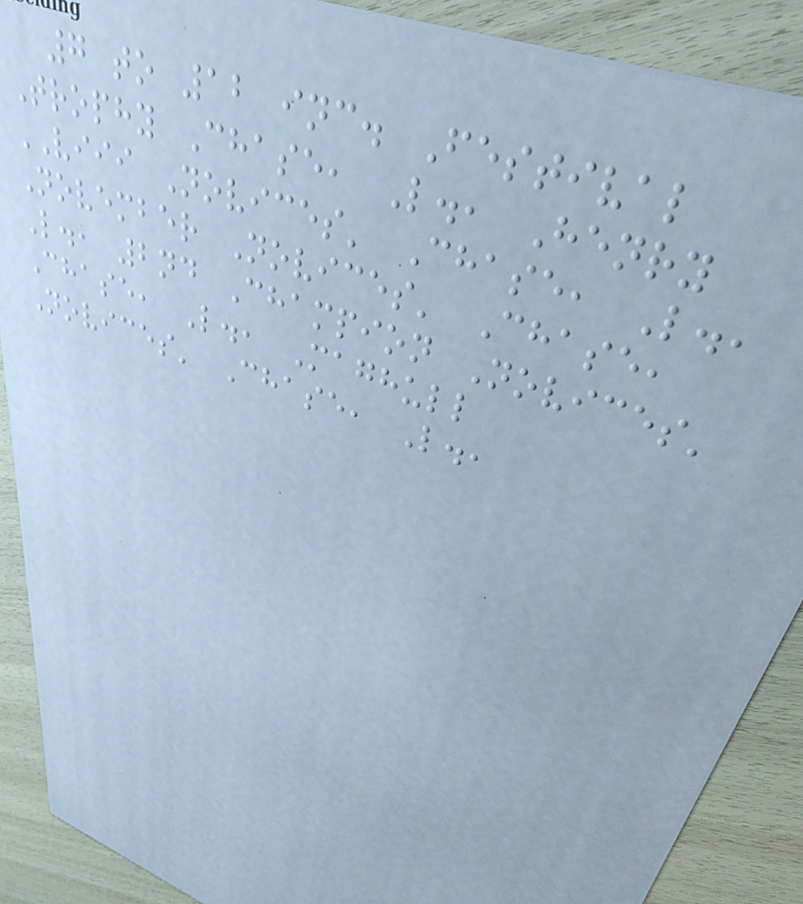7 to 12 inc. Festival
Trophy Chase, L., Henry
VIII Novices' Chase, L.,
November Novices' Chase,
L., 2nd Champion Novices'
Chase, L., Maghull
Novices' Chase, L.,
